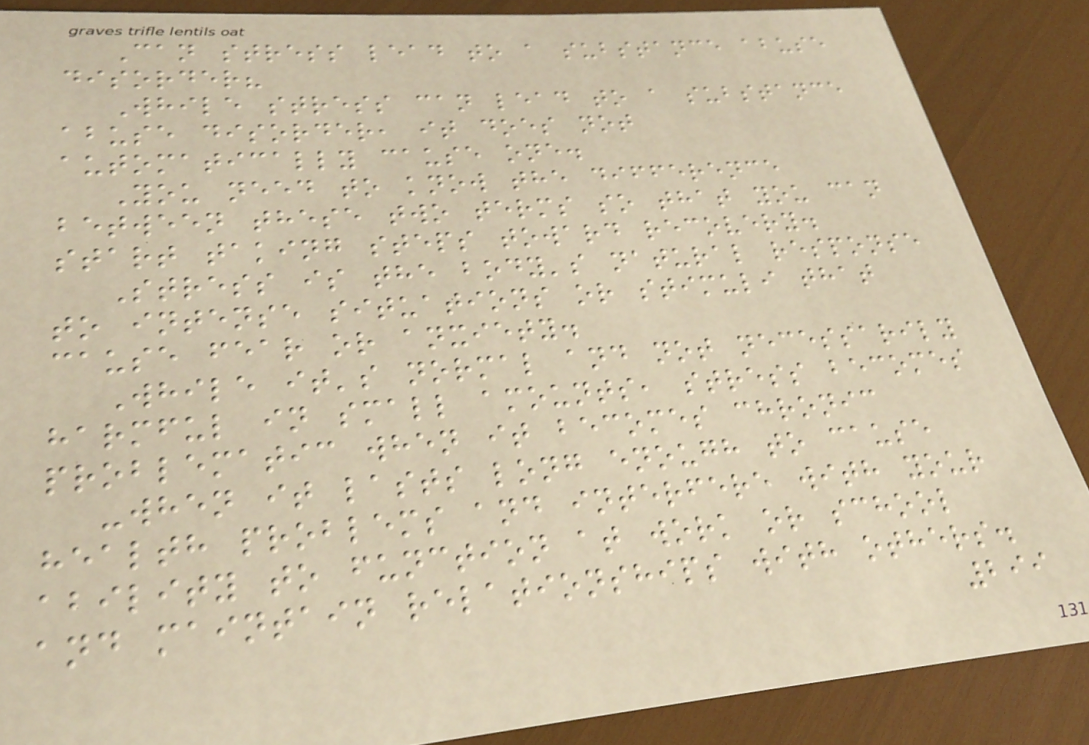Can stress lead to a substance abuse
disorder?
While stress can lead to a substance
abuse disorder, it does not
automatically cause one.
You need to know the difference
between these two terms so that you can
start taking steps toward recovery.
Stress is the body's natural response
to intense situations or stimuli that
cause fear or anxiety.
While it's normal and not necessarily
harmful in small amounts, stress becomes
problematic when it becomes chronic
-when it lasts long enough to cause
health problems and interfere with your
ability to function at work or school
and maintain relationships with others.
299
